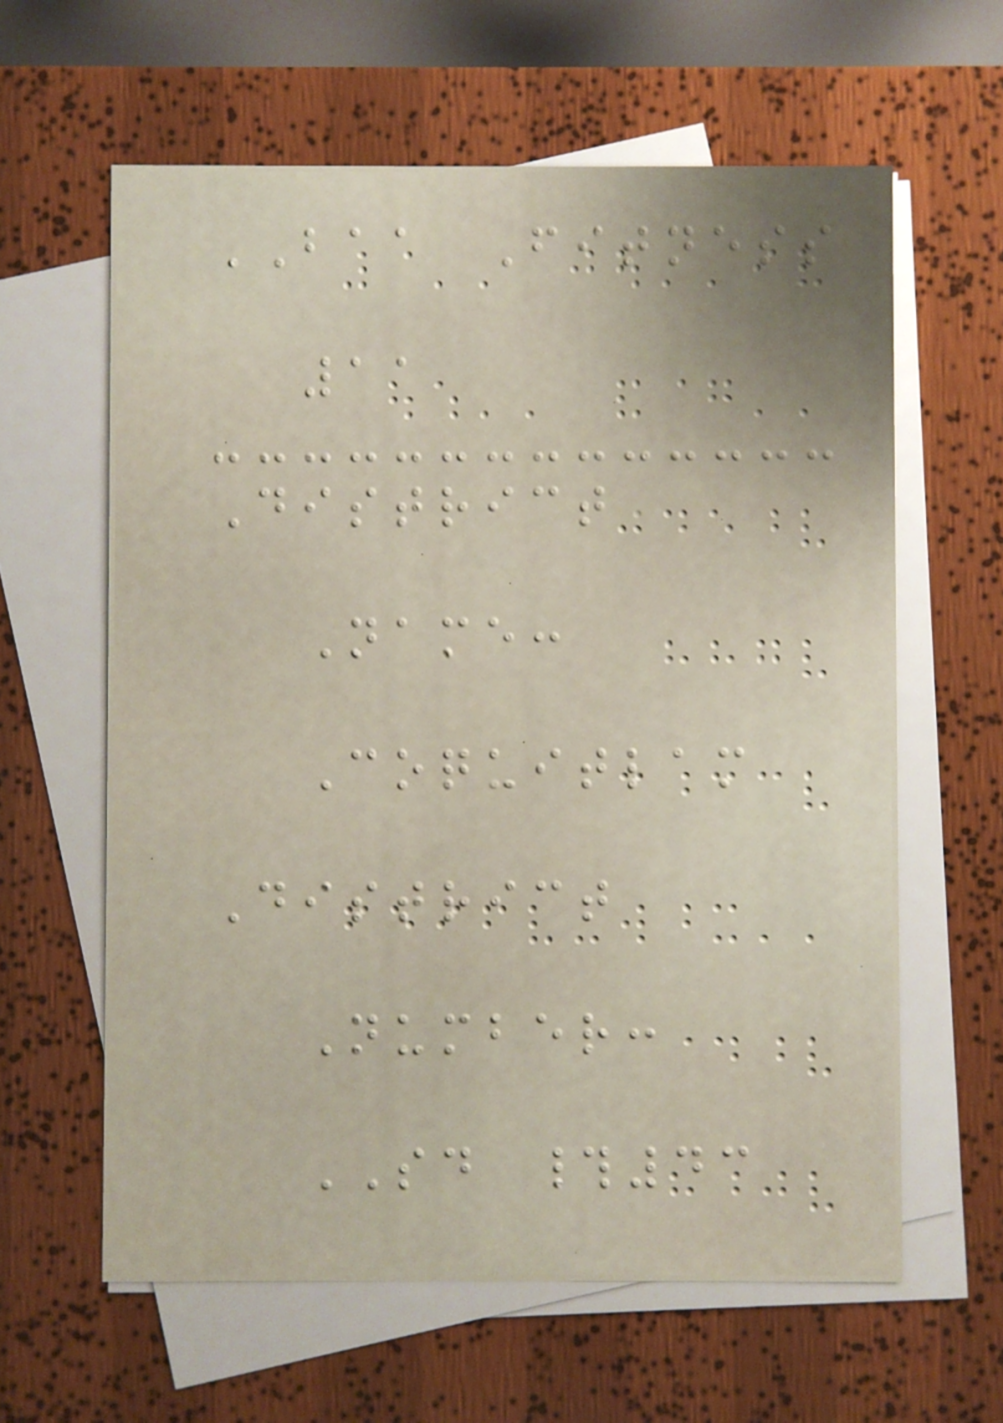BAA Fitness
11
District
Name:
Coquitlam
District
Number:
SD #43
